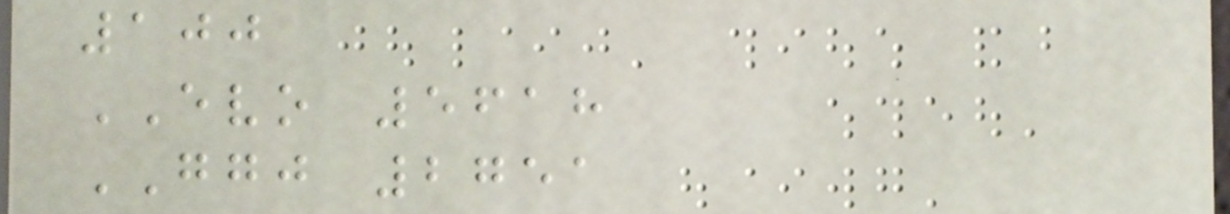100
EVO 5618
GGJ 2751
